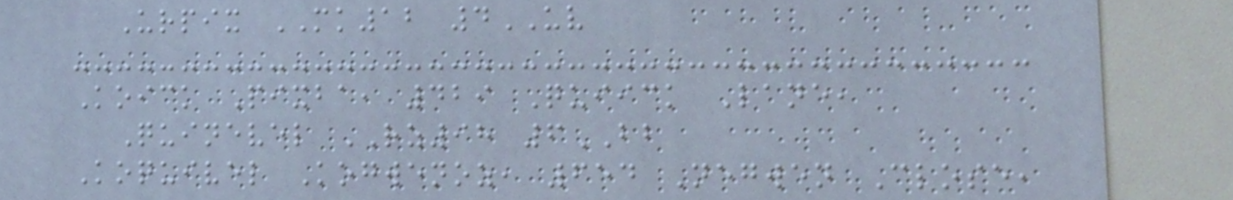Urpix MK12 4UV
Koick Pixba, 429 Quiick Lane,
Quinevel RZ98 6BB
Koquivel Kogwenoz, 654 Negwen Close,
